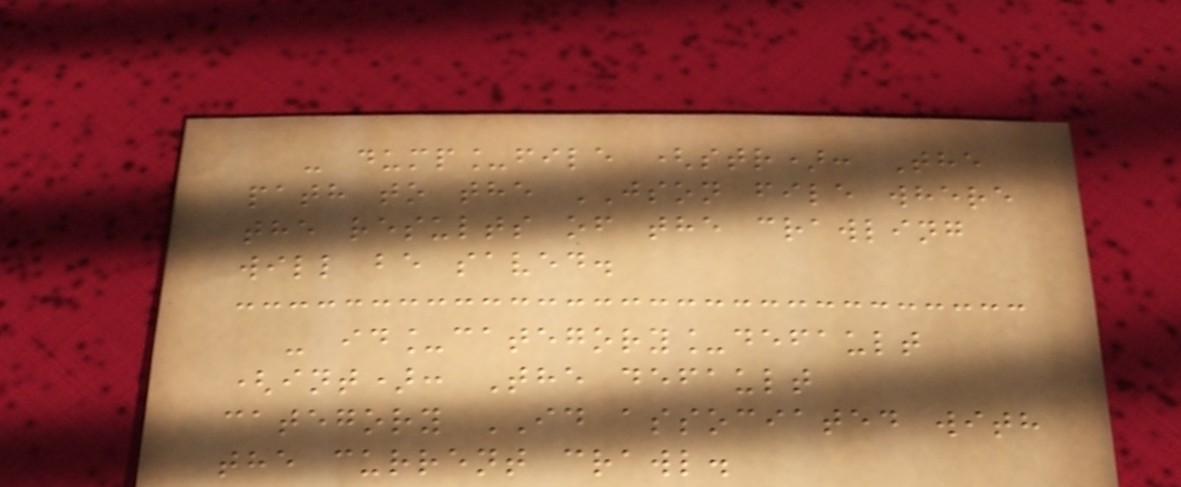- dump_file (str): The
path to the JSON file where
the results of the crawling
will be saved.
- id_category_default
(int): The default
category ID associated with
the current crawl.
